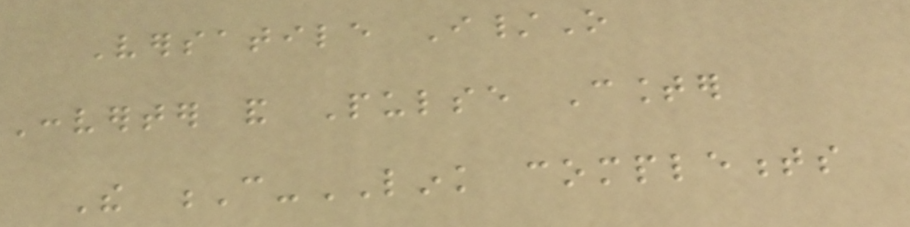Versatile I/O
Converter and Pulse Counter
The C-LINK complements
